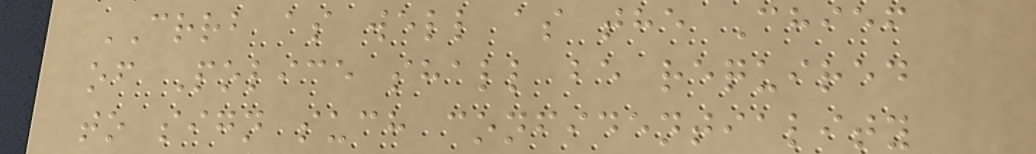CRRB as well as the Chief
of Police shall be required
to sign such confidentiality
